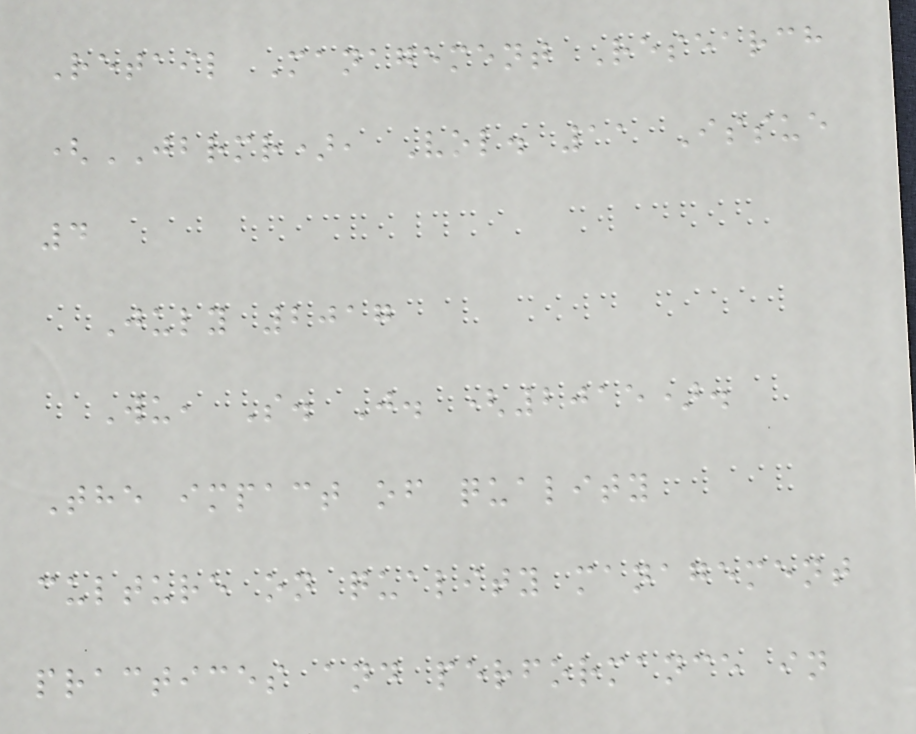Retail Management Research
(JBRMR), Vol. 11 Issue
4
July 2017
Wu, S. J. (2015).
The impact of quality
culture on quality management
practices and performance in
